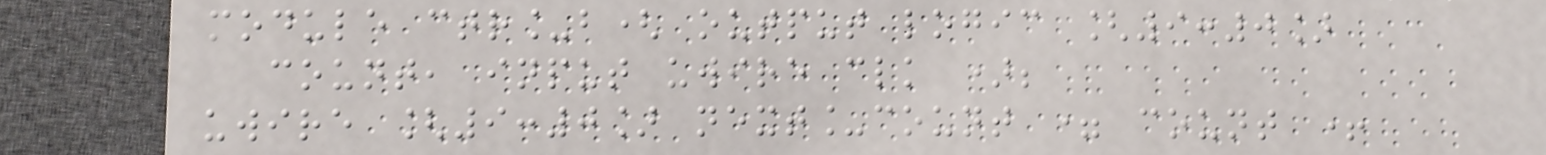module ctr_b( output logic [9:0]
count, input uwire clk );
uwire [9:0] next_count = count +
